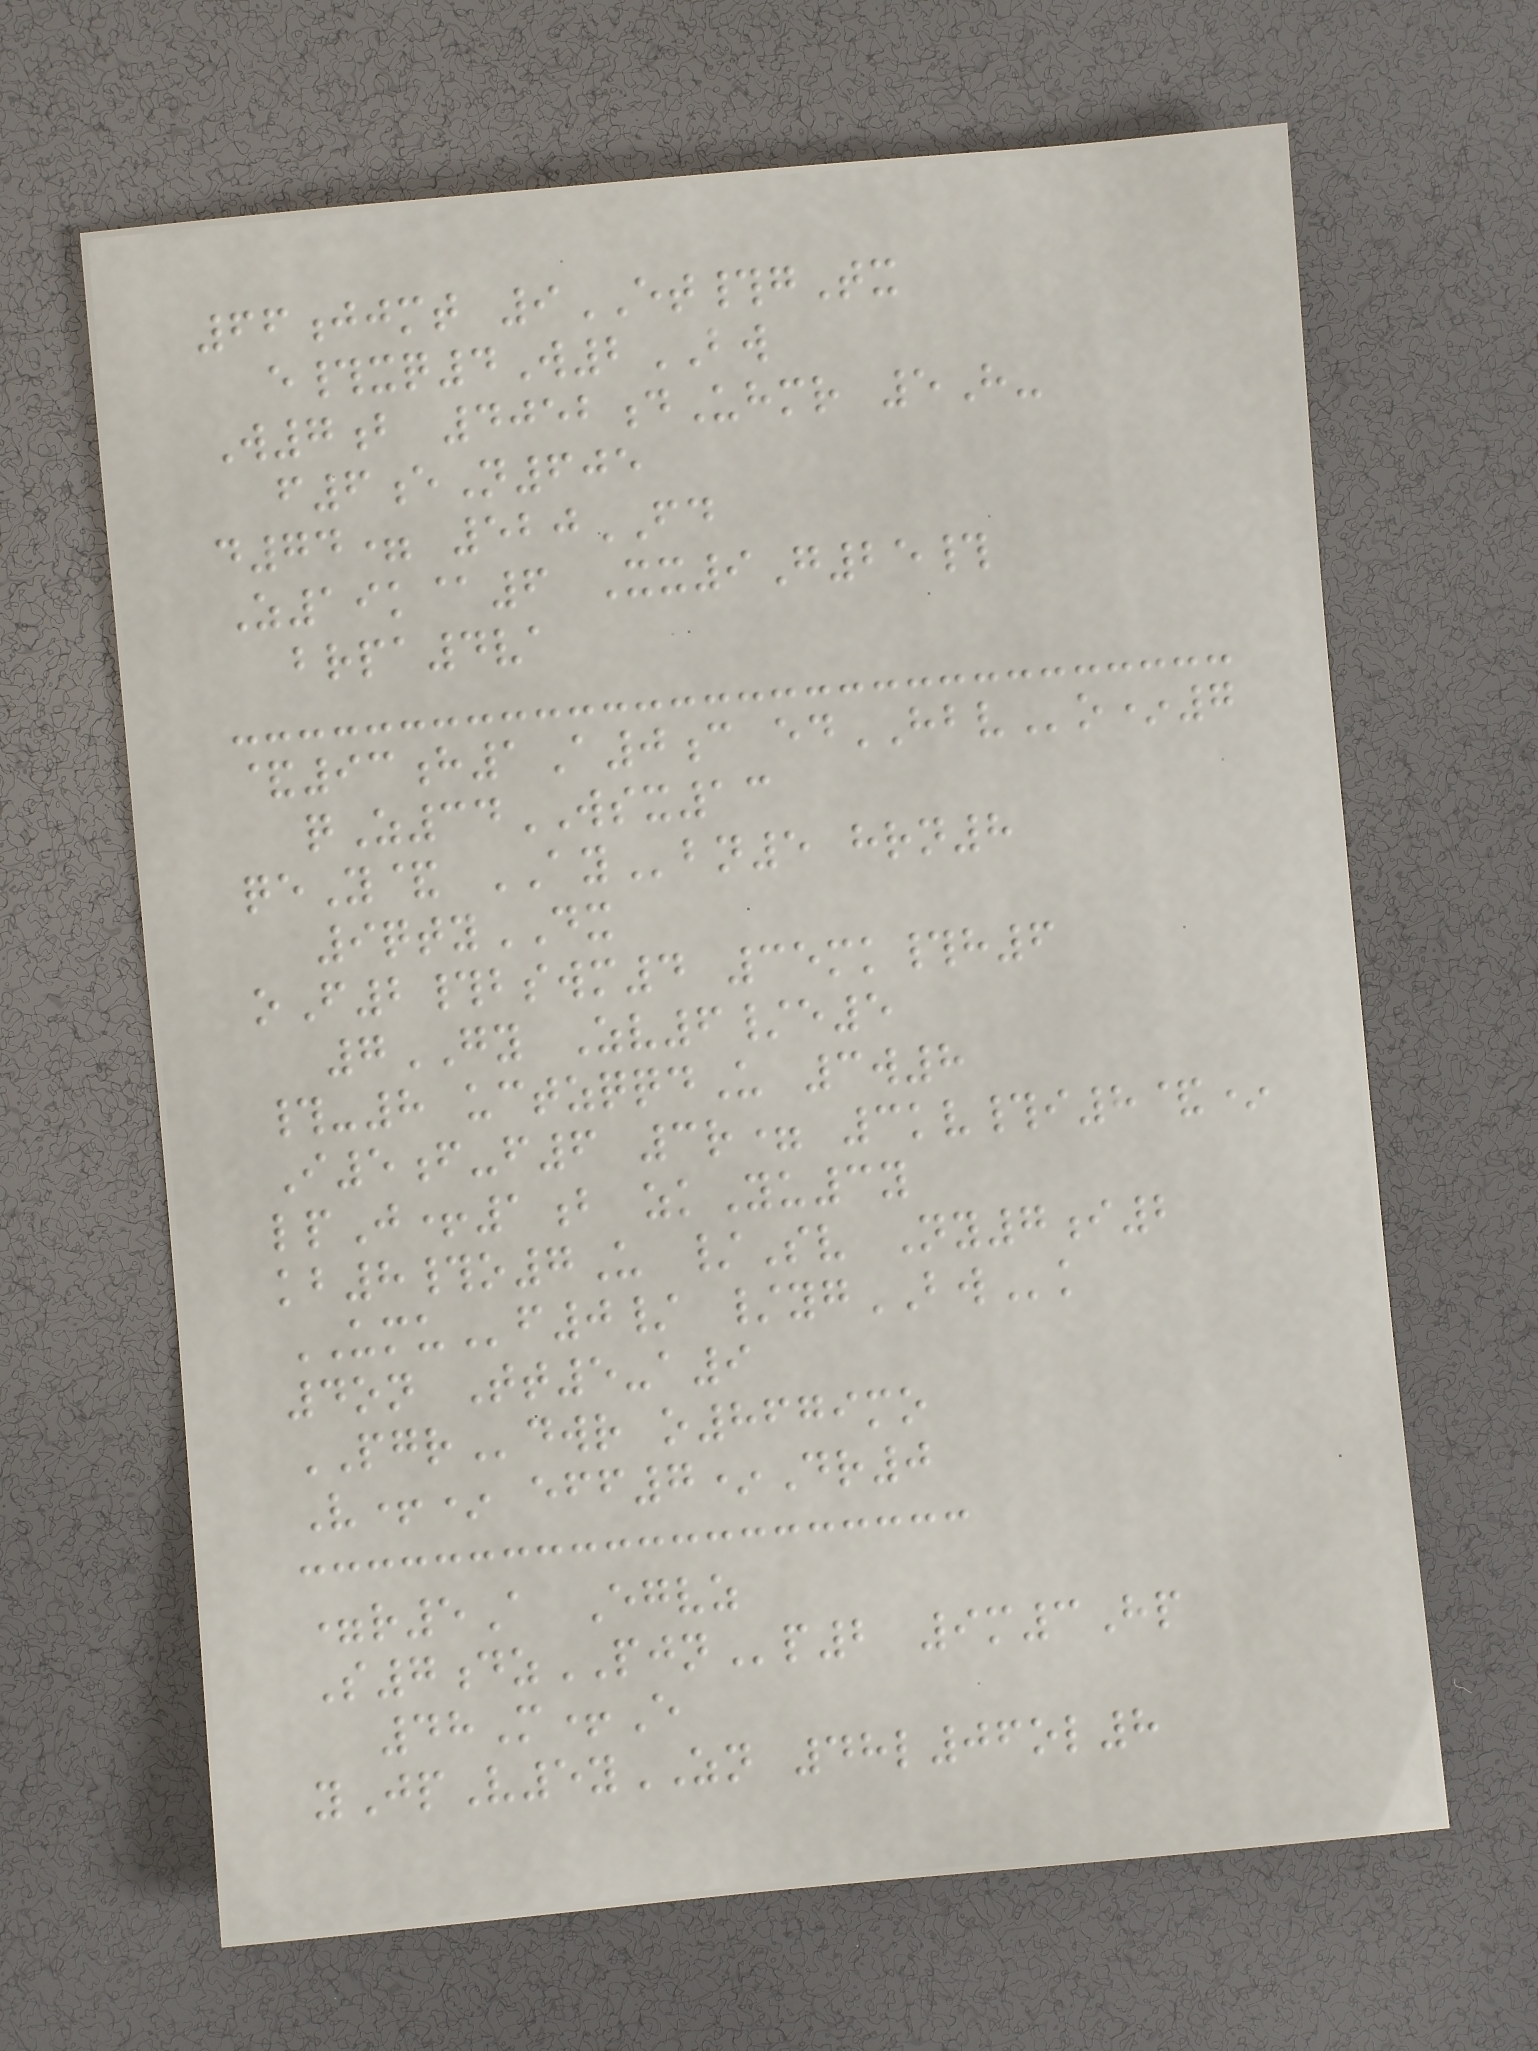66jjmt 9ET#gTx
e#xq4W2BW
W7b 4052dUhmr 5H-
f6eN605
d74= 520FD
Z19k@6 Xx9G25#
brpa4va
&93h1A0c edHBVo*7
qZ34WSX13
qeY& AYbn5 hrn8
9qtyDX
oF2#bswm4 35mk#h6
7GY Zv6/e5
#-8 uctzqqdU 3w8
I5f-f6 3r= 3kv#i8&*
lpJ+1b zkYu3y
kb8#o7U /Sv Ny7i2
UMUf0/ /ygBWk
4on Tt5-a9
PGRdwr o8679mo
V+* eff7*Dr0
=r5A Egvz
S7dzPJNp2 9m3Hp
48M+E
yJpV5yZN 48l06ol8
